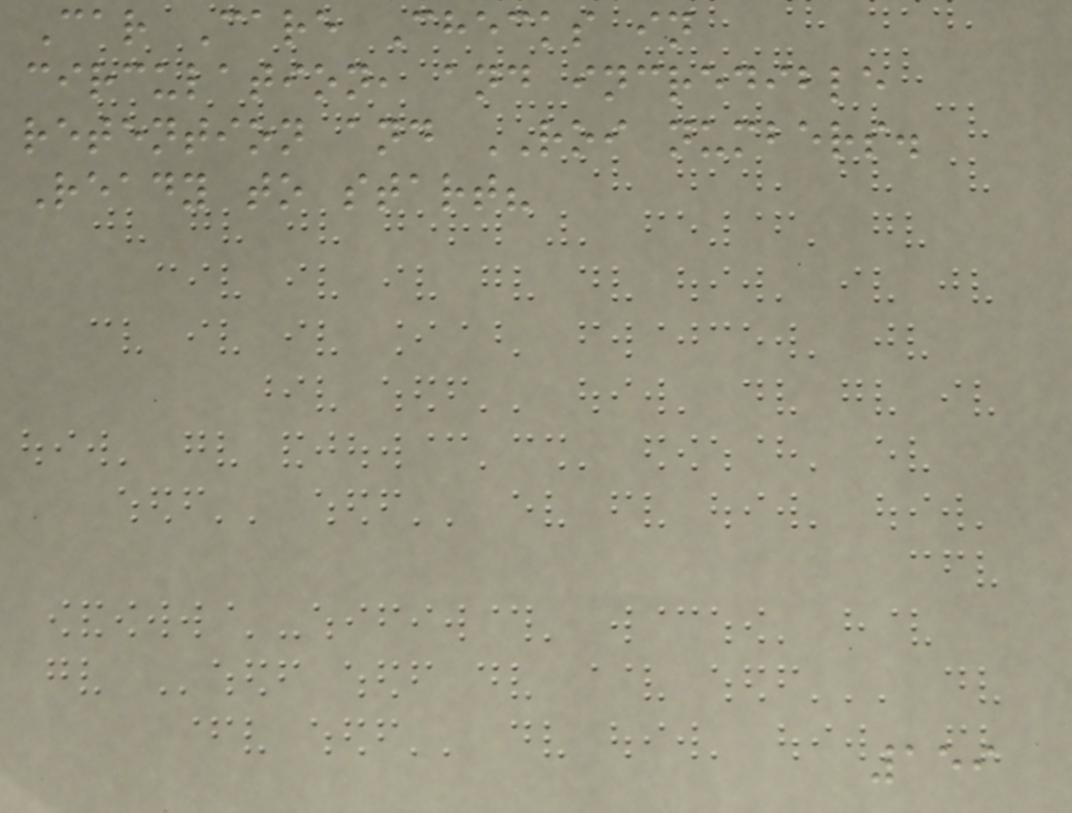Car Care Checks in
circulation, and incredible
retention and ROI numbers.
Ready to start?
159
